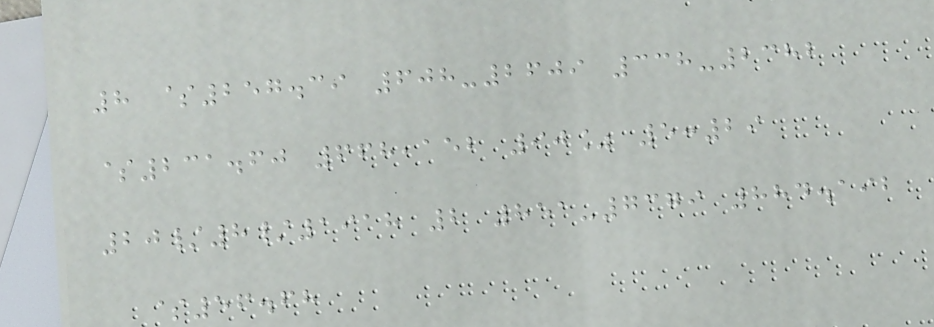8 $257.39 608-2609 338-2382
$231.60 668,152 90% 5:29
20/8/1918 2 851-7379 884.192
$56.68
